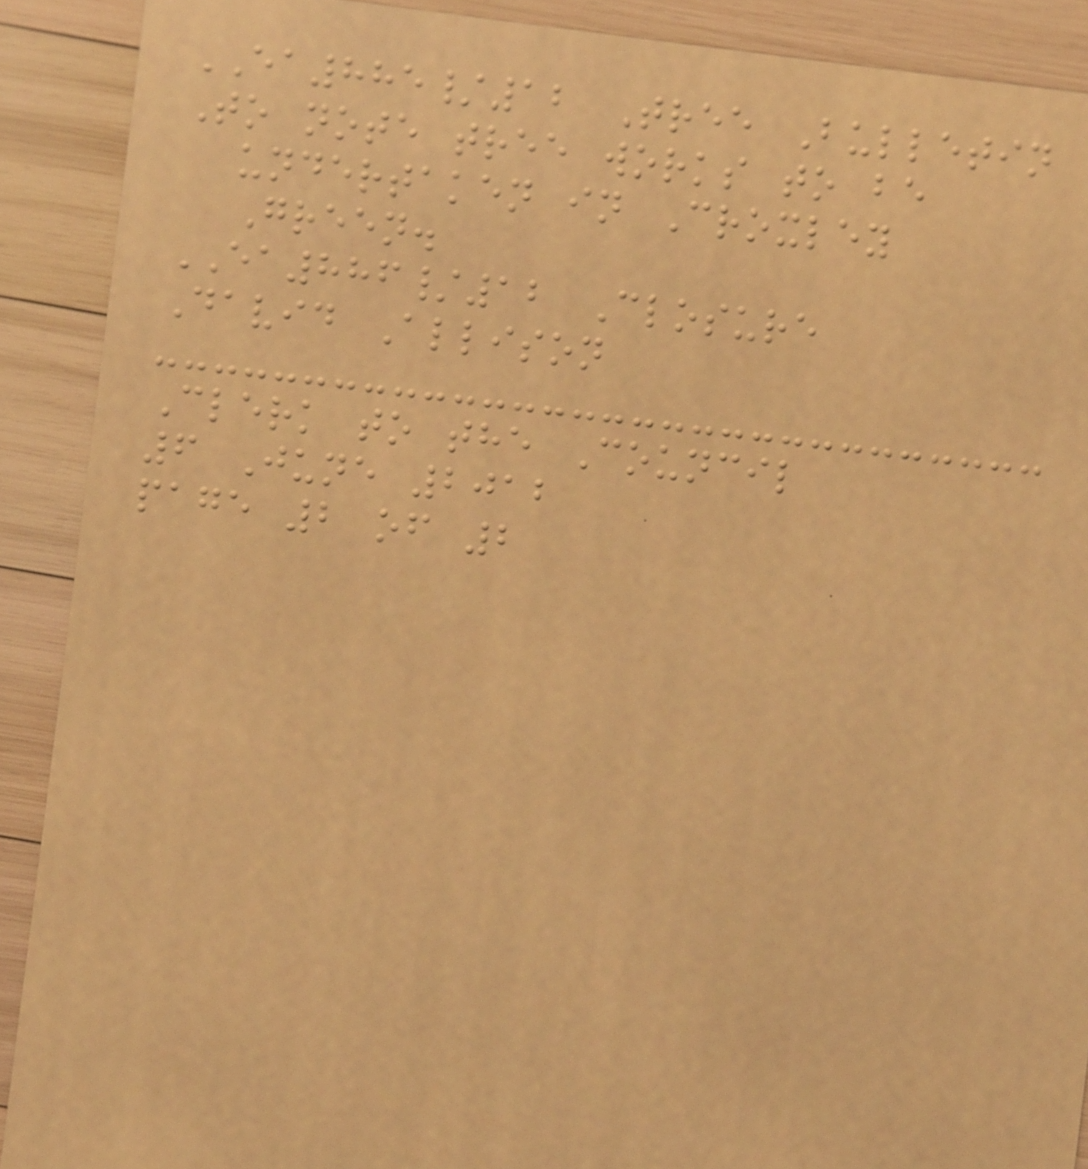EA885/12 Tree Bulletin
To note tree works to be
undertaken in Croxley
Green.
EA886/12 Closure
David Allison
Clerk to the Council
6 June 2012
page 2 of 2
